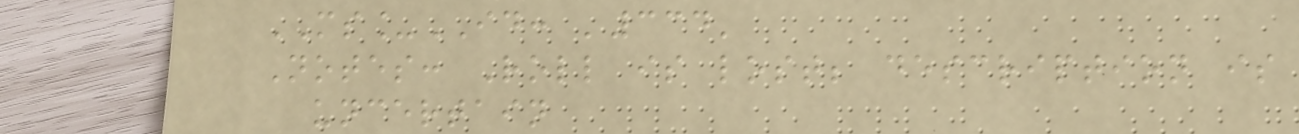MS_ID: '334'
Notes: Roll is lost; description is
uncertain
